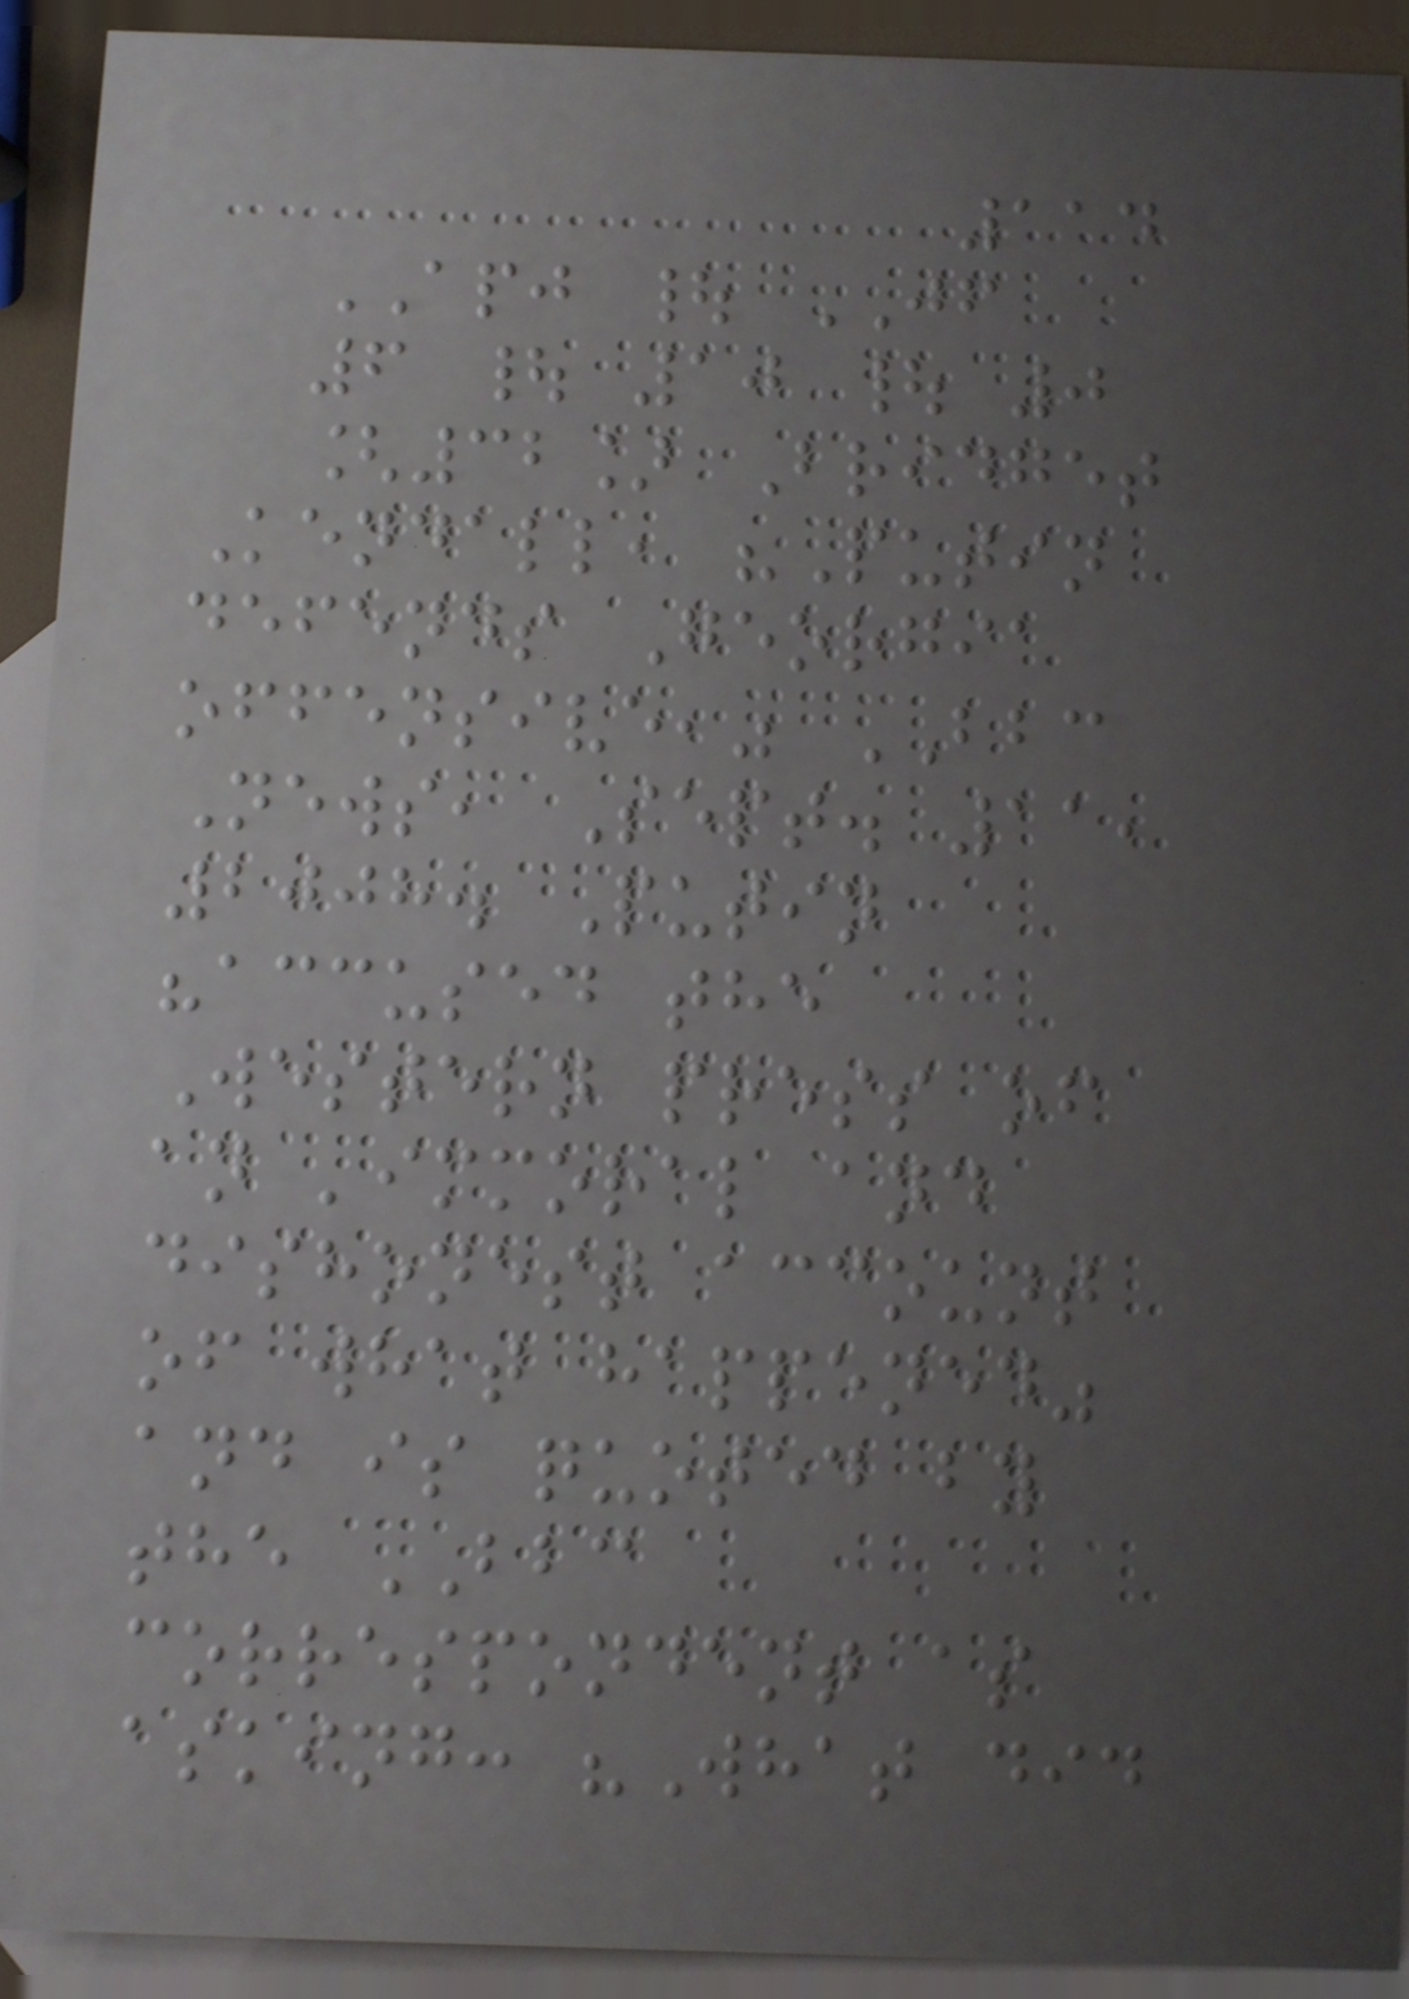114
APJ | JF
6 | 10 | 0
[32] Bridget
Kendall, "Putin
defends Georgia
offensive," BBC
News, Sept. 11,
2008. Putin
"accused the
Western press of
an 'immoral and
dishonest account
of what happened"
and is quoted by
the BBC
correspondent as
asking: "What did
